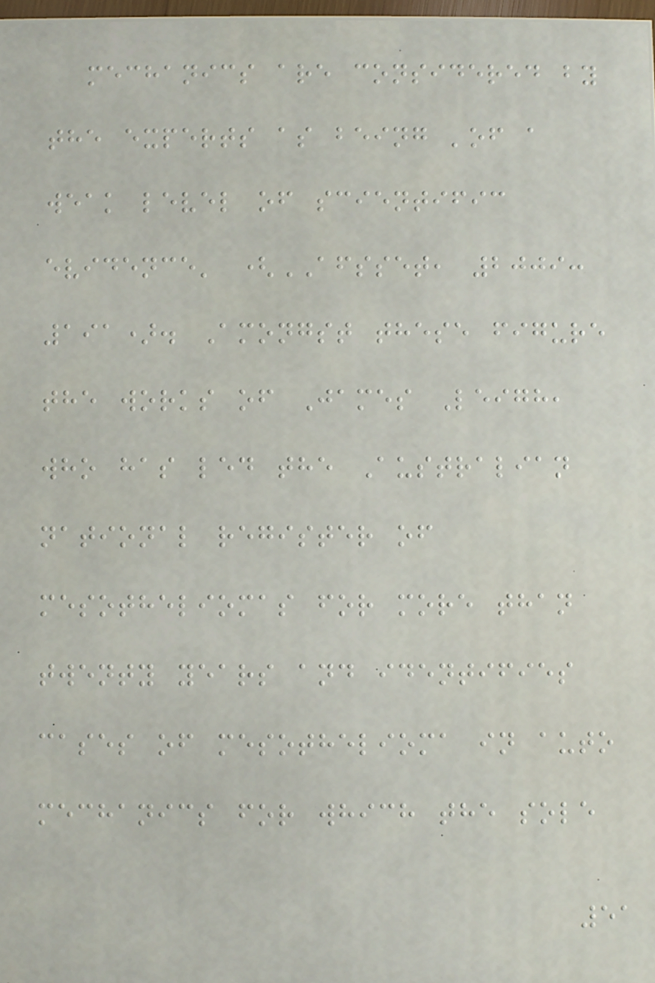mechanics are considered by
the experts as being 'of a
weak level of scientific
evidence' (AFSSET, 2009:
191). Amongst these figure
the works of James Leigh,
who has led the Australian
national register of
mesotheliomas for more than
twenty years and identifies
cases of mesothelioma in auto
mechanics for which the sole
51
